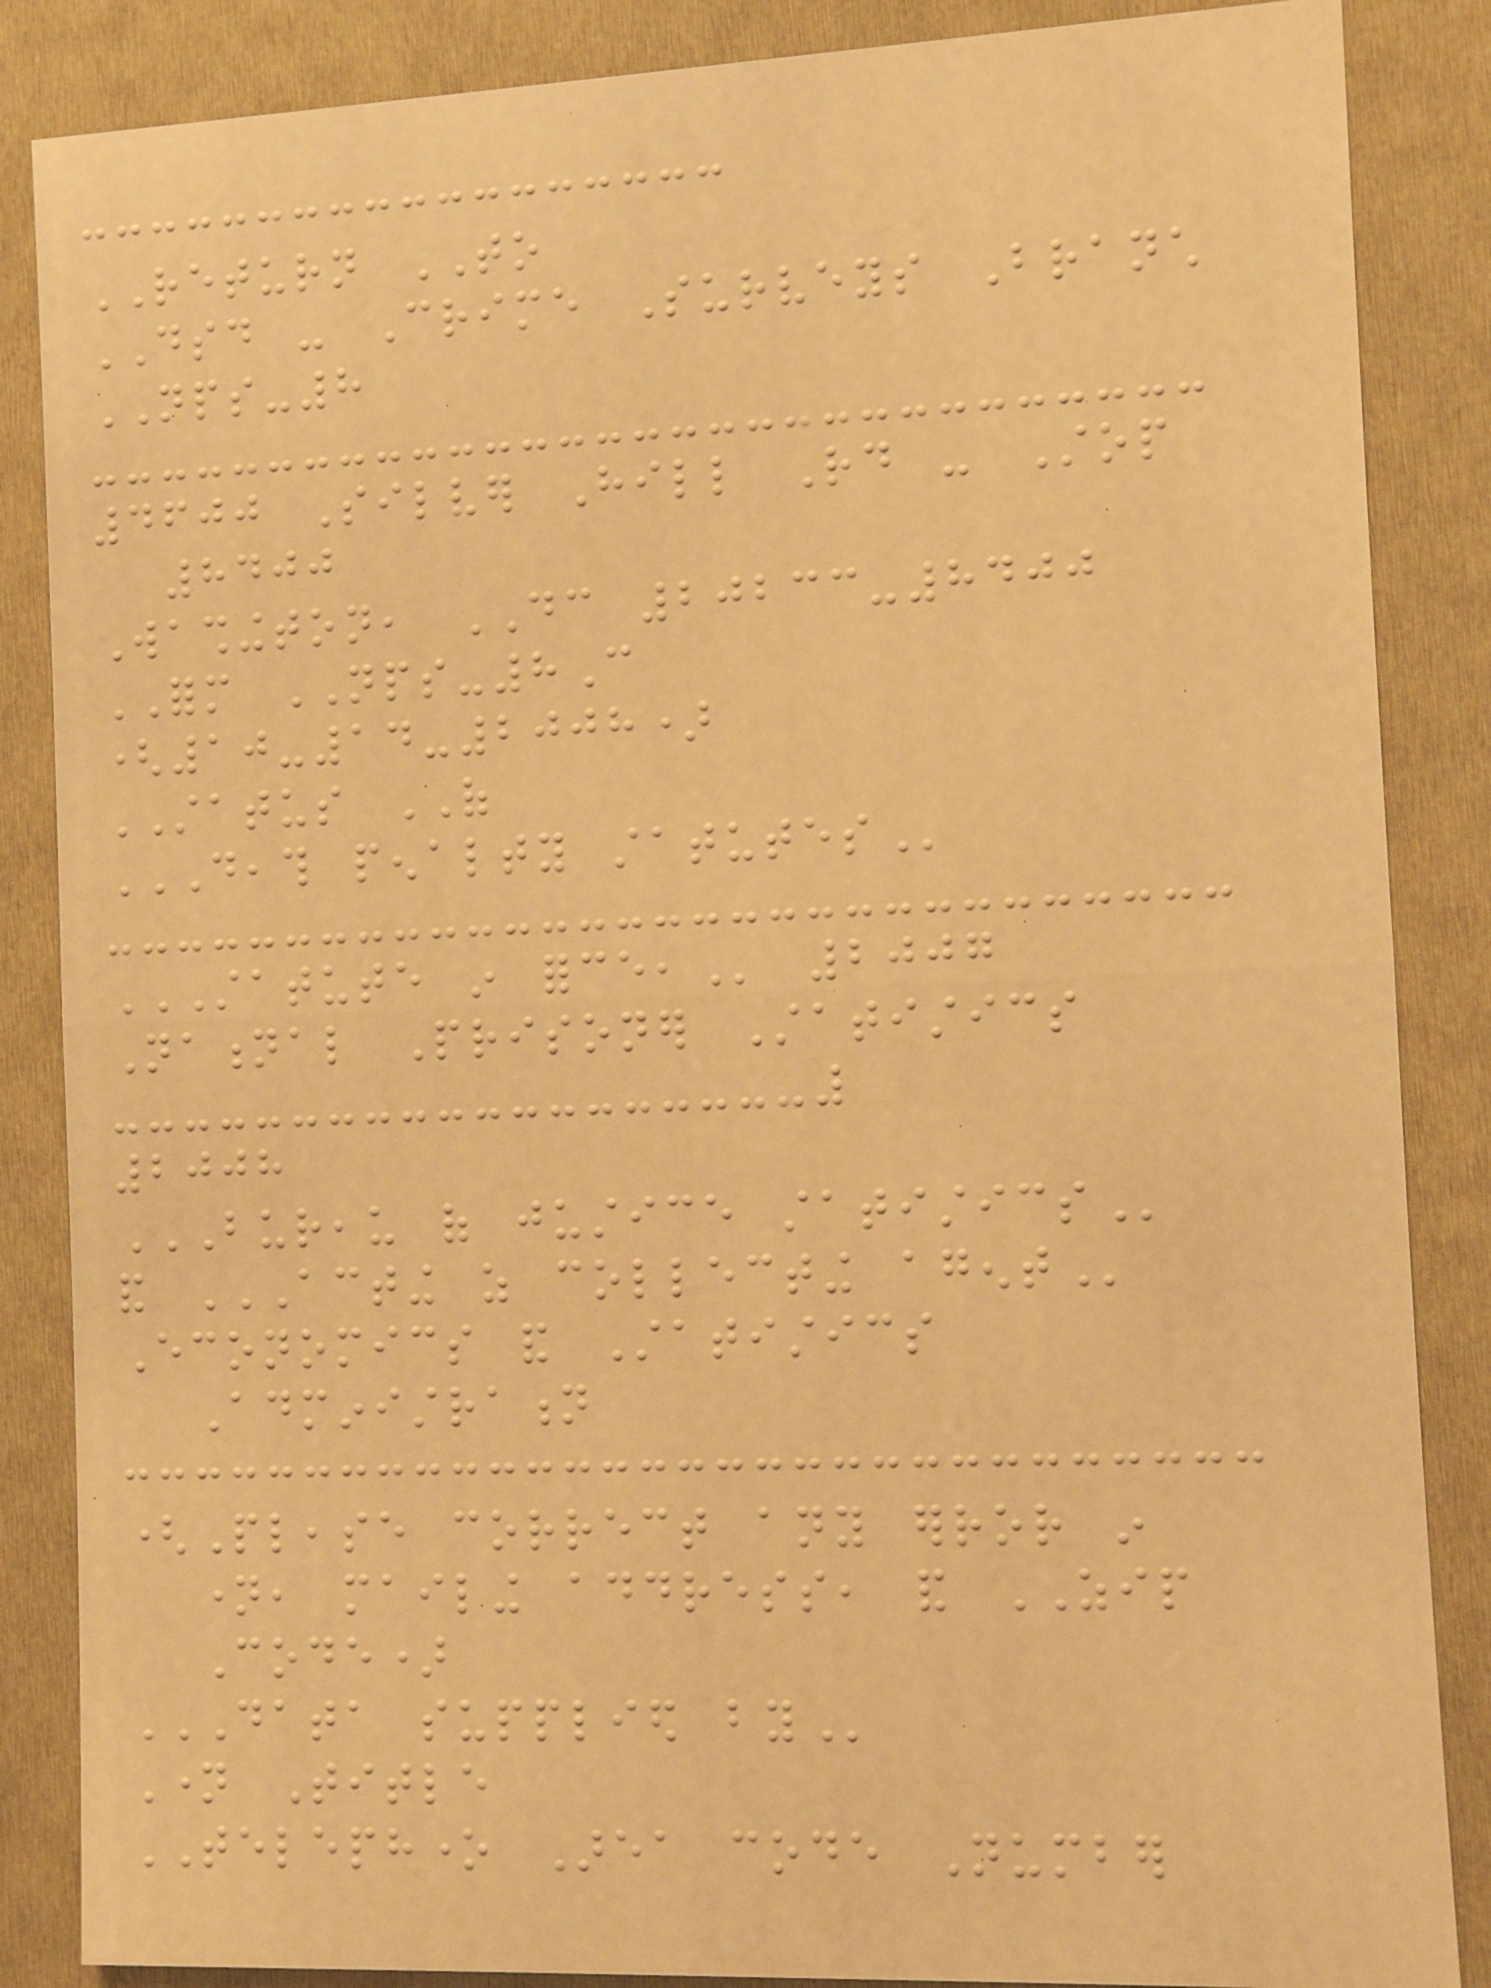RETURN TO
DSD - Crime Surveys Branch
NPS-8
4600 Silver Hill Rd - Stop
8400
Washington, DC 20233-8400
FORM NPS-8C
(10-14-2008)
STATUS OF
DEATH PENALTY STATUTES
STATUTE IN FORCE, 2007
National Prisoner Statistics
2008
BUREAU OF JUSTICE STATISTICS
and ACTING AS COLLECTING AGENT
Economics and Statistics
Administration
(Please correct any error in
name, mailing address, and ZIP
Code)
DATA SUPPLIED BY
Name Title
TELEPHONE Area code Number
